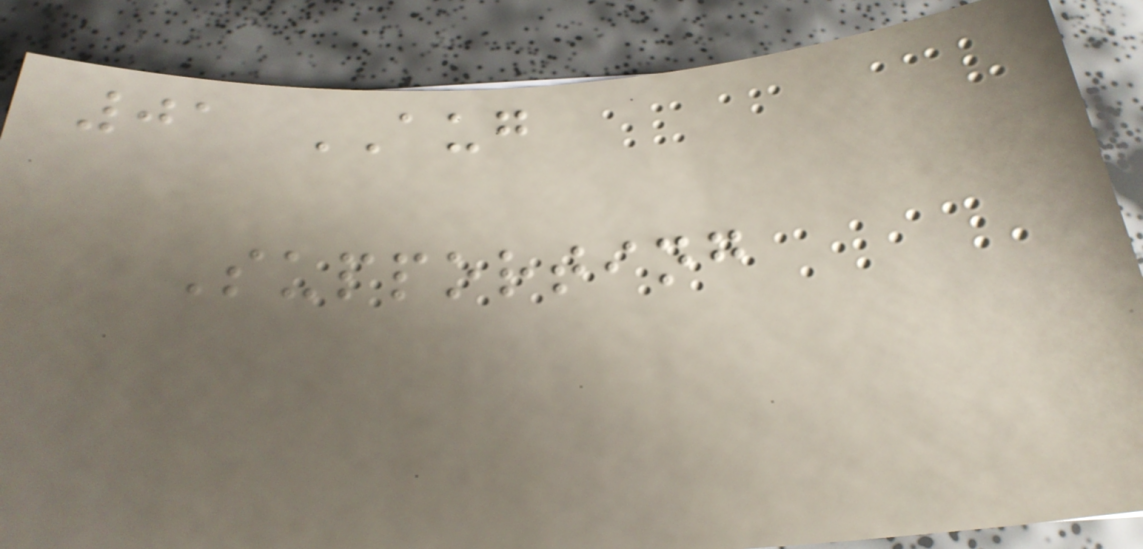01 AUG
Supporting
